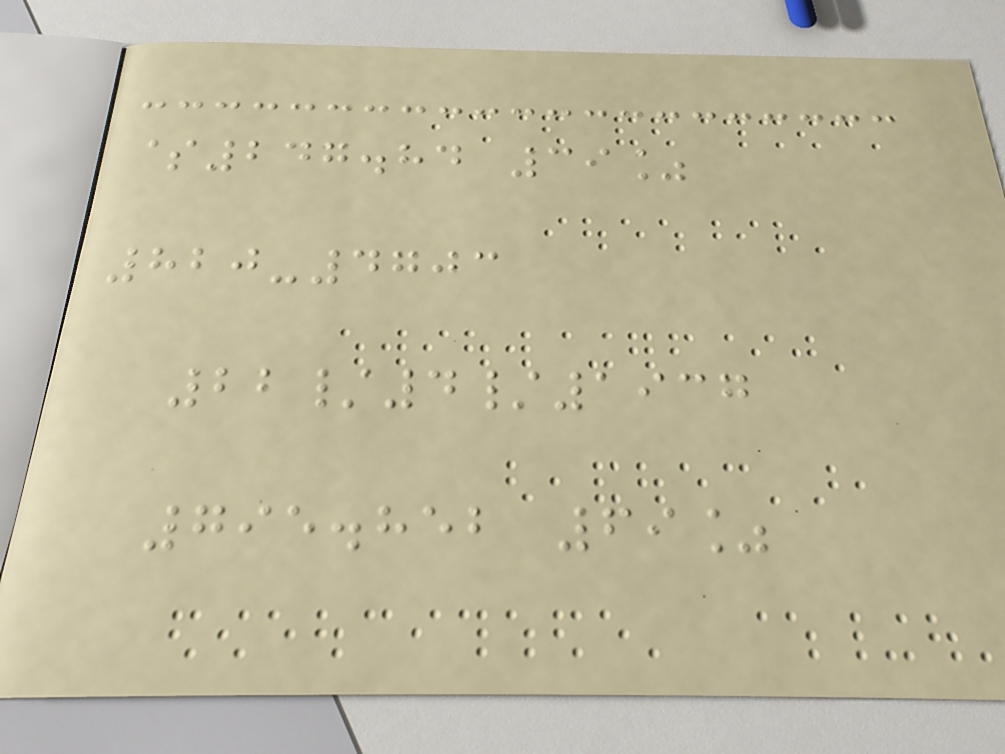$247.84 39%
820-4703
22/4/1937
795.852 69%
